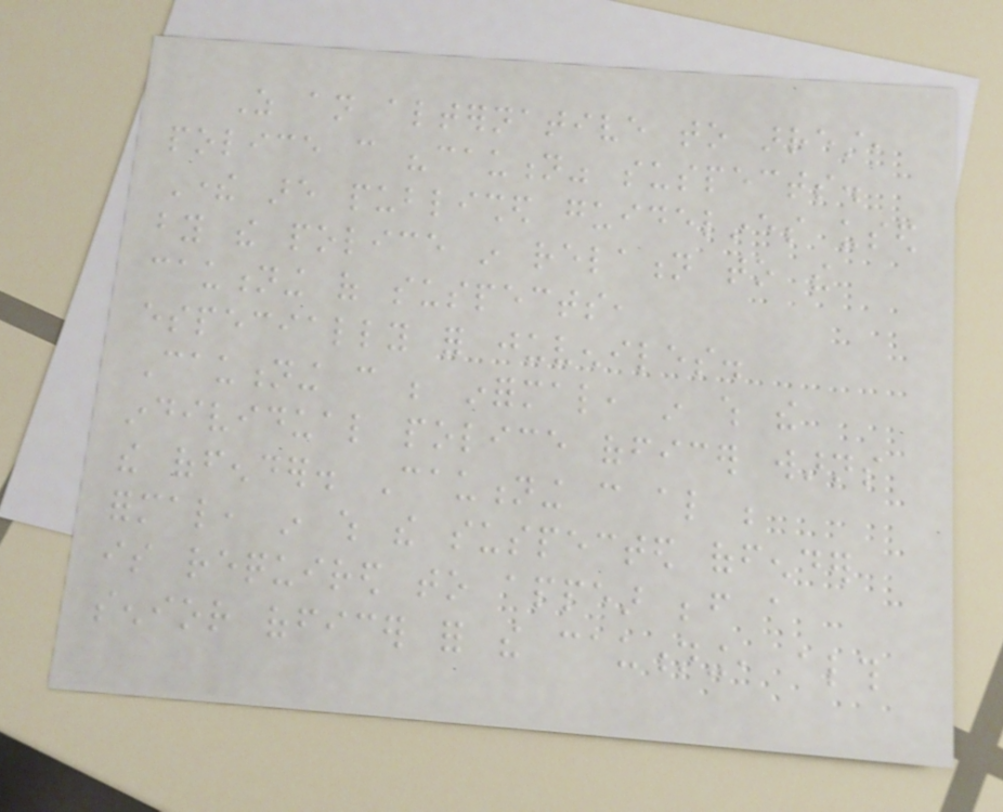As an alternative to arrest,
police can "caution" suspects.
There are published guidelines used
by the police in relation to the
cautioning of suspects,
especially for juveniles.
Cautioning can be informal, in which the
individual police officer warns
the offender. Cautioning can also be
formal, in which the suspected offender
is required to appear before a
senior officer for the cautioning, although
